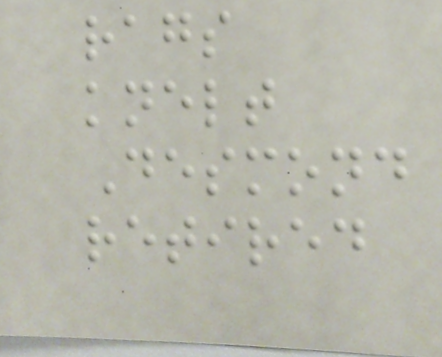rags
knelt
Desmond
retired
